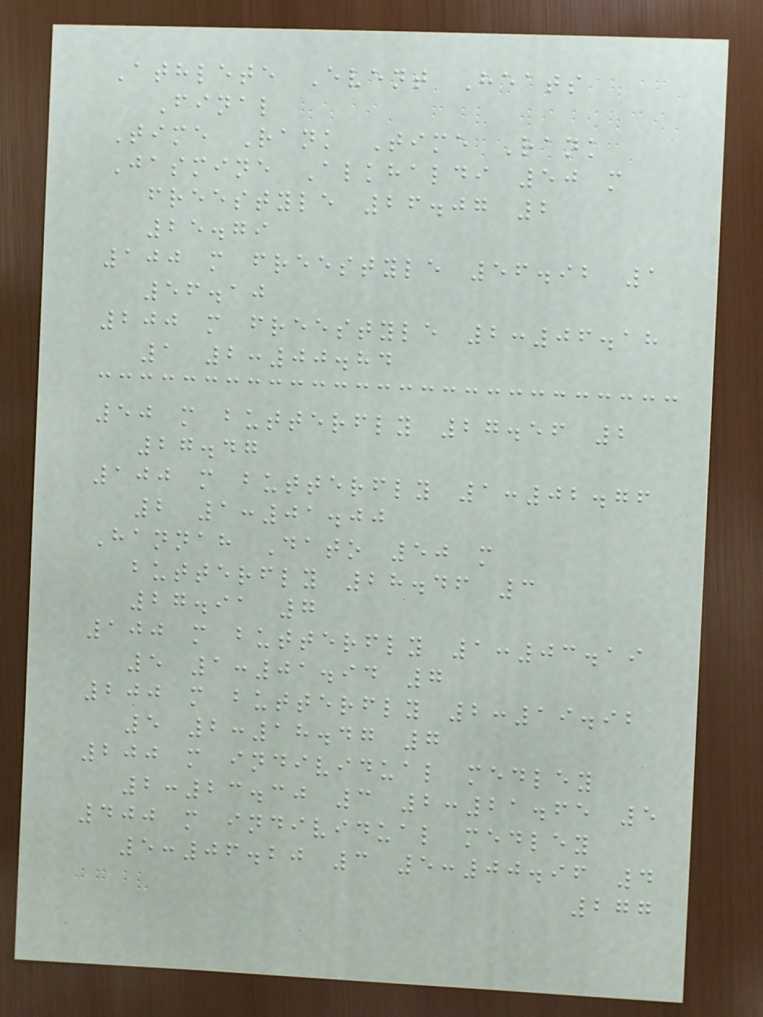Athlete Event Heats
Final
Time Rank Time Rank
Jasmine Alkhaldi 50 m
freestyle 26.07 2
25.79
100 m freestyle 56.92 1
56.10
200 m freestyle 2:06.18
1 2:00.84
50 m butterfly 27.56 2
27.47
100 m butterfly 1:02.76
2 1:01.00
Hannah Dato 50 m
butterfly 28.46 3
27.91 7
100 m butterfly 1:03.19
5 1:01.94 7
200 m butterfly 2:19.92
5 2:18.47 7
200 m individual medley
2:23.30 3 2:21.65 5
400 m individual medley
5:06.20 3 5:00.96 4
277
